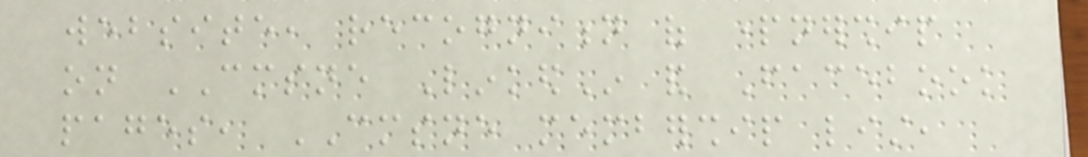website, recognition of partnership
on CMSNE LinkedIn and Facebook
pages, CMSNE membership list,
